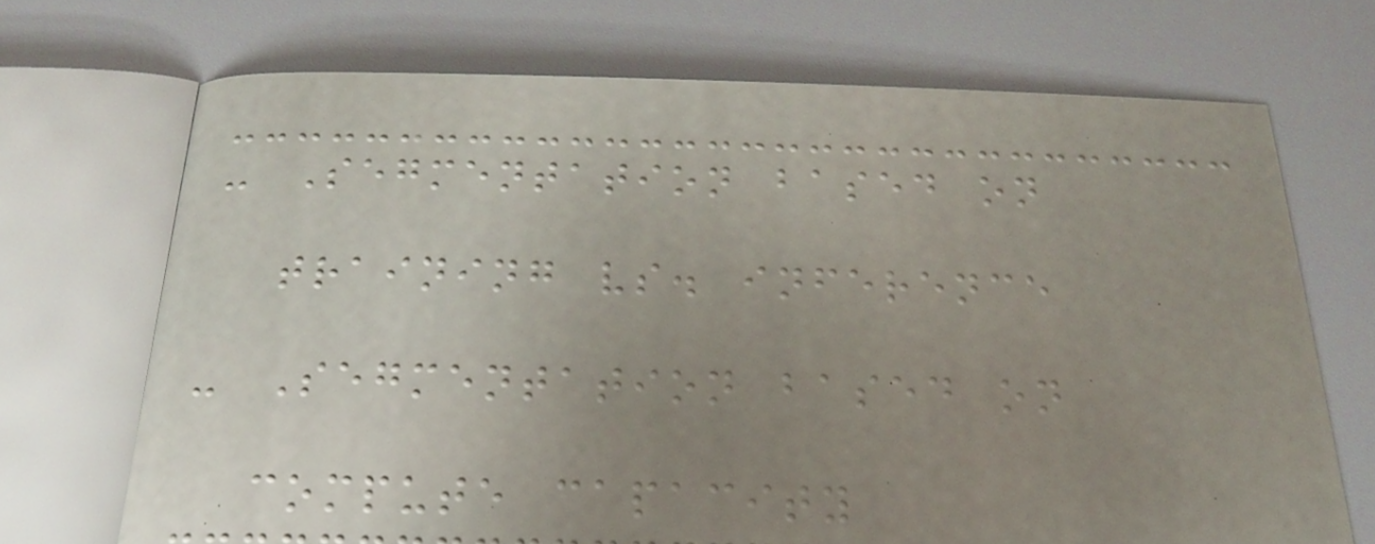- Segmentation based on
training vs. inference
- Segmentation based on
compute capacity
